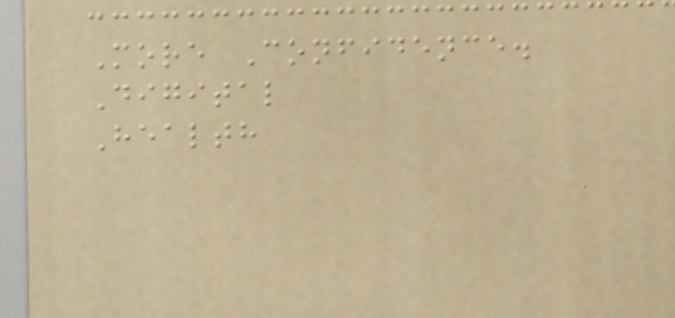More Confidence.
Digital
Health
